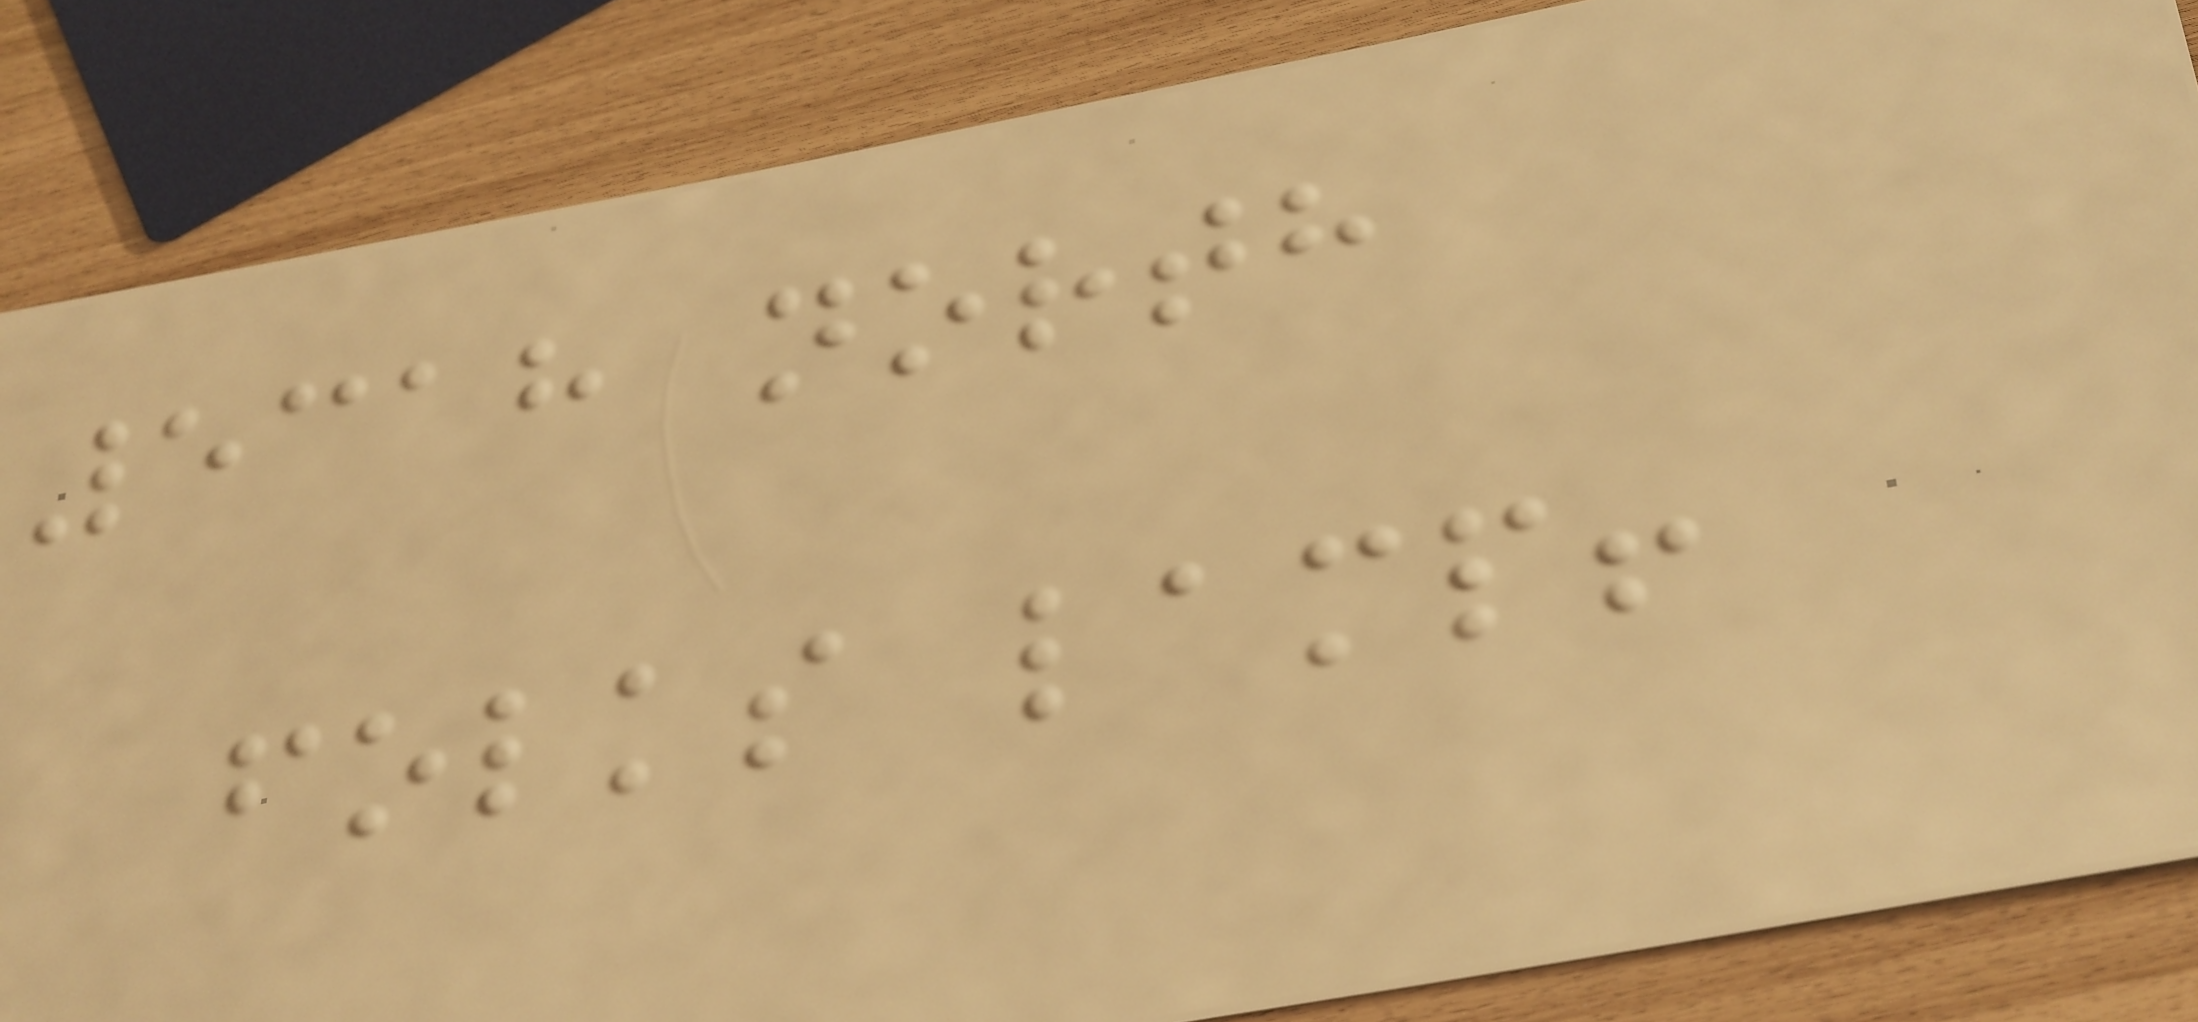5318 north
folks lamp!
